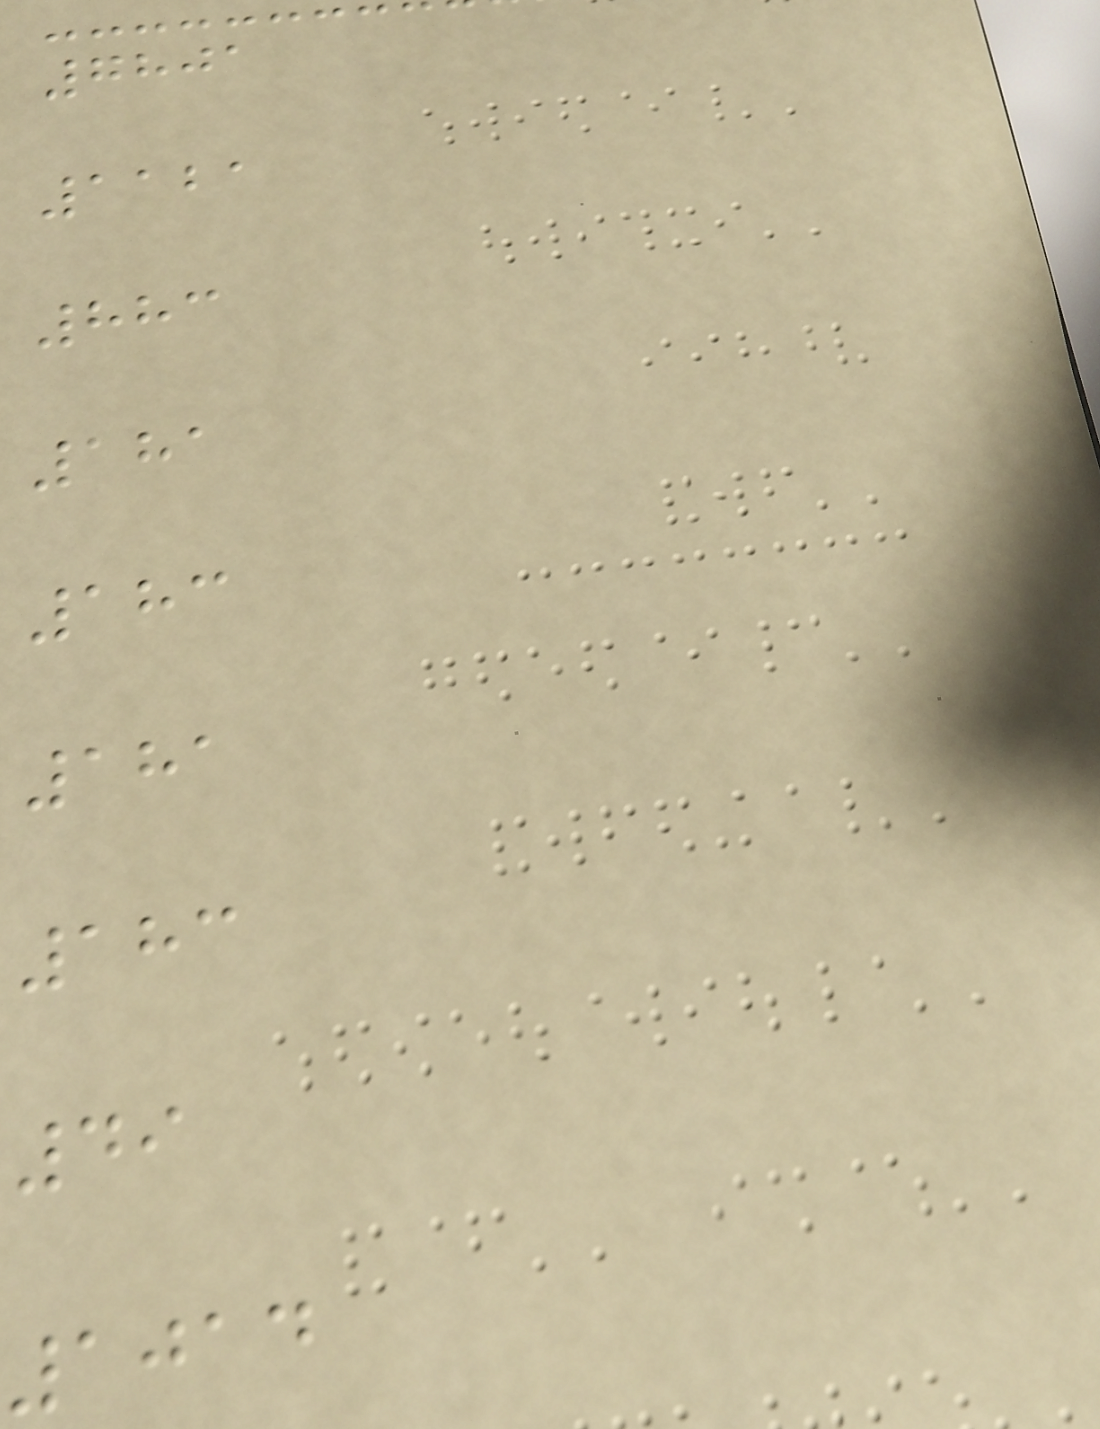7801
1121
883
181
183
181
183
49
1014
